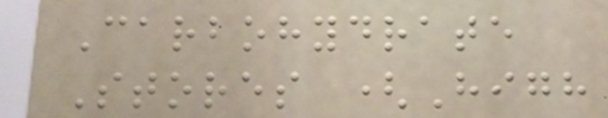Carbohydrate
Stores (High
